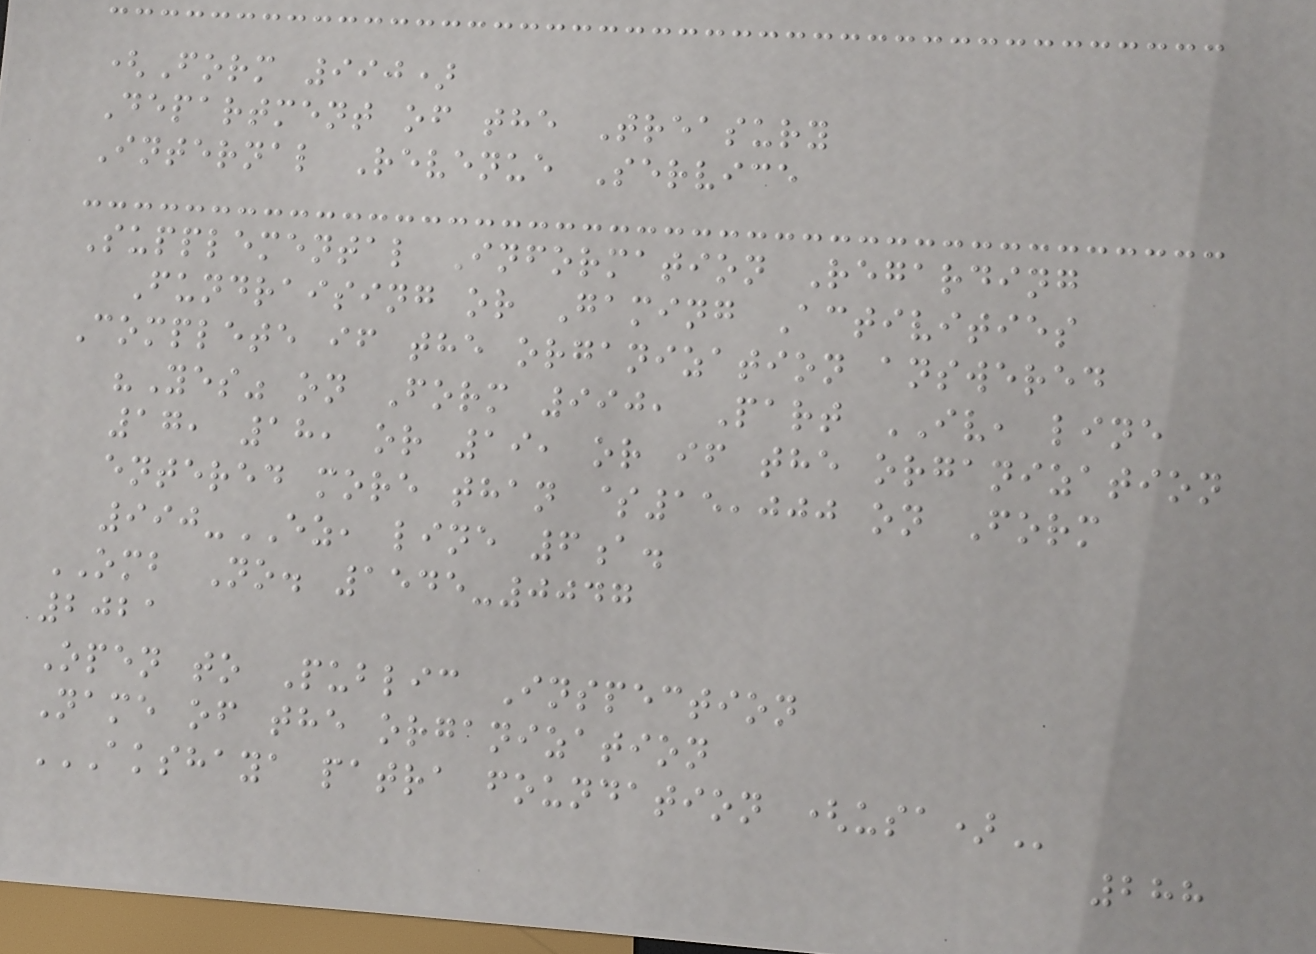(Form 990)
Department of the Treasury
Internal Revenue Service
Supplemental Information Regarding
Fundraising or Gaming Activities
Complete if the organization answered
"Yes" on Form 990, Part IV, line
17, 18, or 19, or if the organization
entered more than $15,000 on Form
990-EZ, line 6a.
OMB No. 1545-0047
2021
Open to Public Inspection
Name of the organization
AKSHAYA PATRA FOUNDATION (USA)
288
